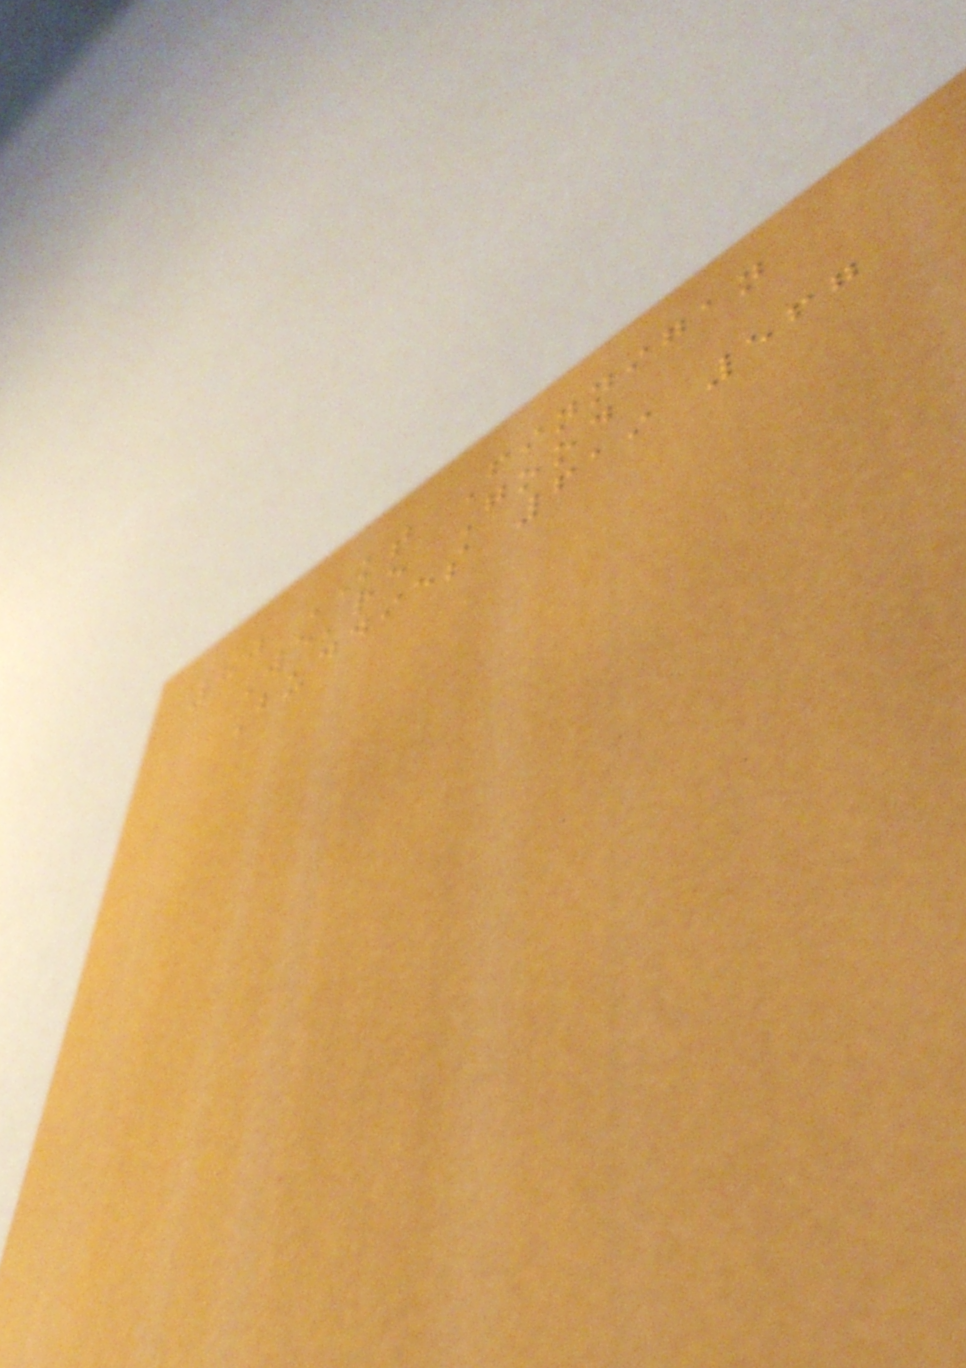80 KT Finnigan
We're Good
Buddies 619 567
